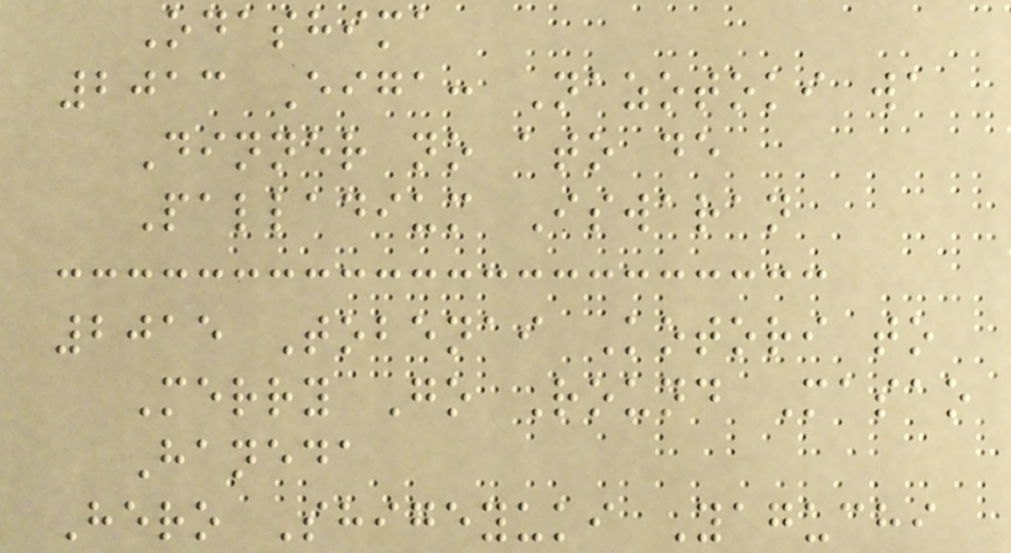Odashima
2013 Eiga: Nazotoki wa
Dinner no ato de
Palladium Iswaran
2015 Tobenai Kotori to
Merry Go Round Masao
Haneda
Hero Shigeyuki Yaguchi
